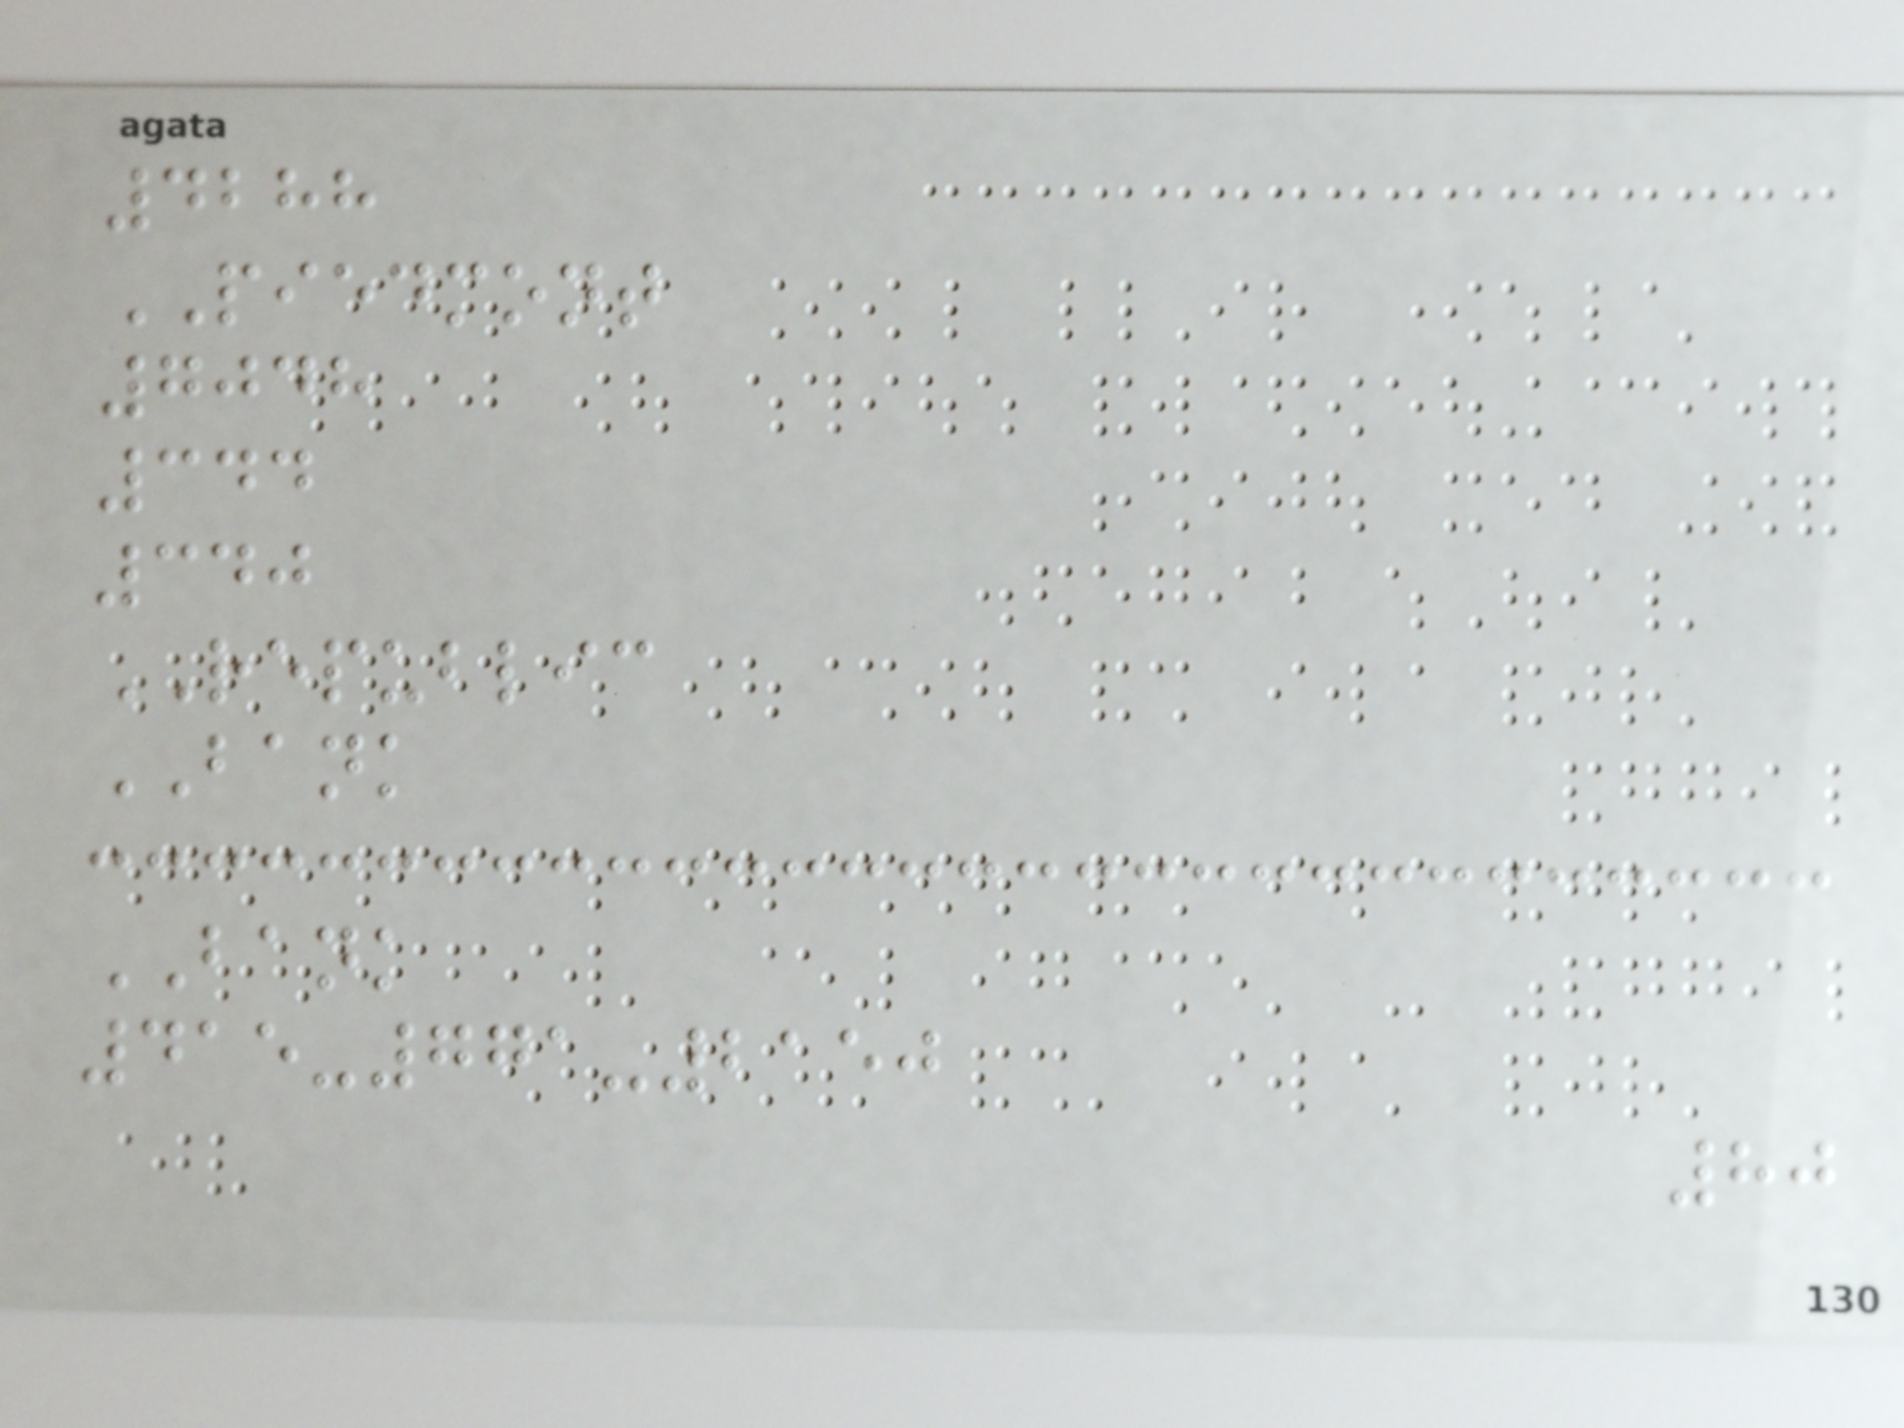4288
PIEDMONT
7048
344
340
REPUBLIC
BANK
BANK
415-771-2150
80
